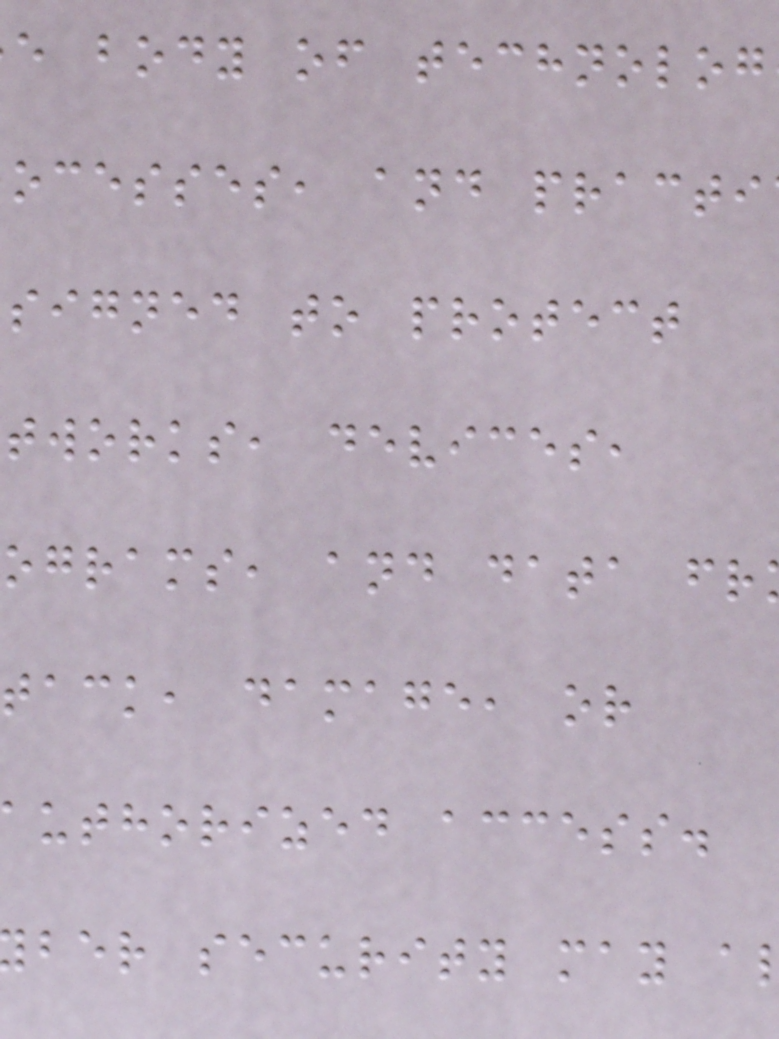e body of technolog
ocesses, and practi
signed to protect
tworks, devices,
ograms, and data fr
tack, damage, or
uthorized access.
ber security may a
